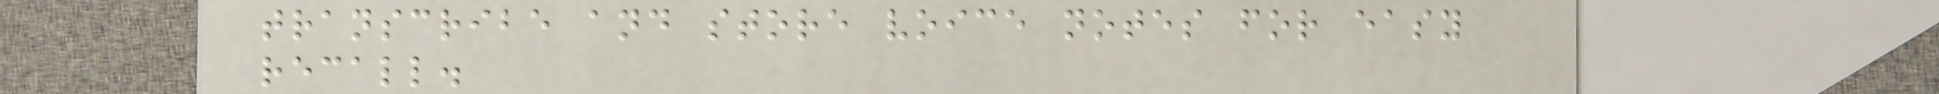transcribe and store voice notes for easy
recall.
